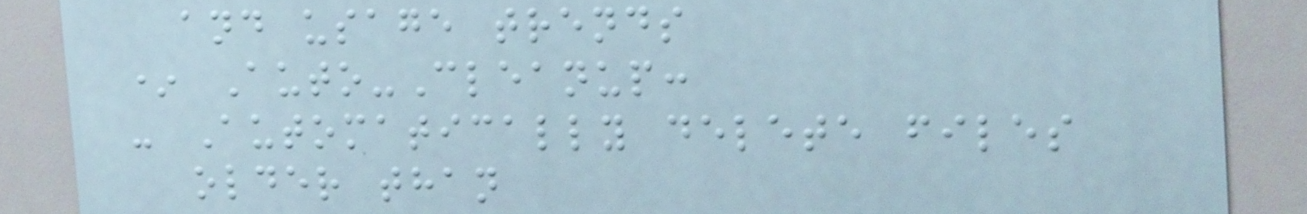and usage trends
* Auto-Cleanup:
- Automatically delete files
older than
